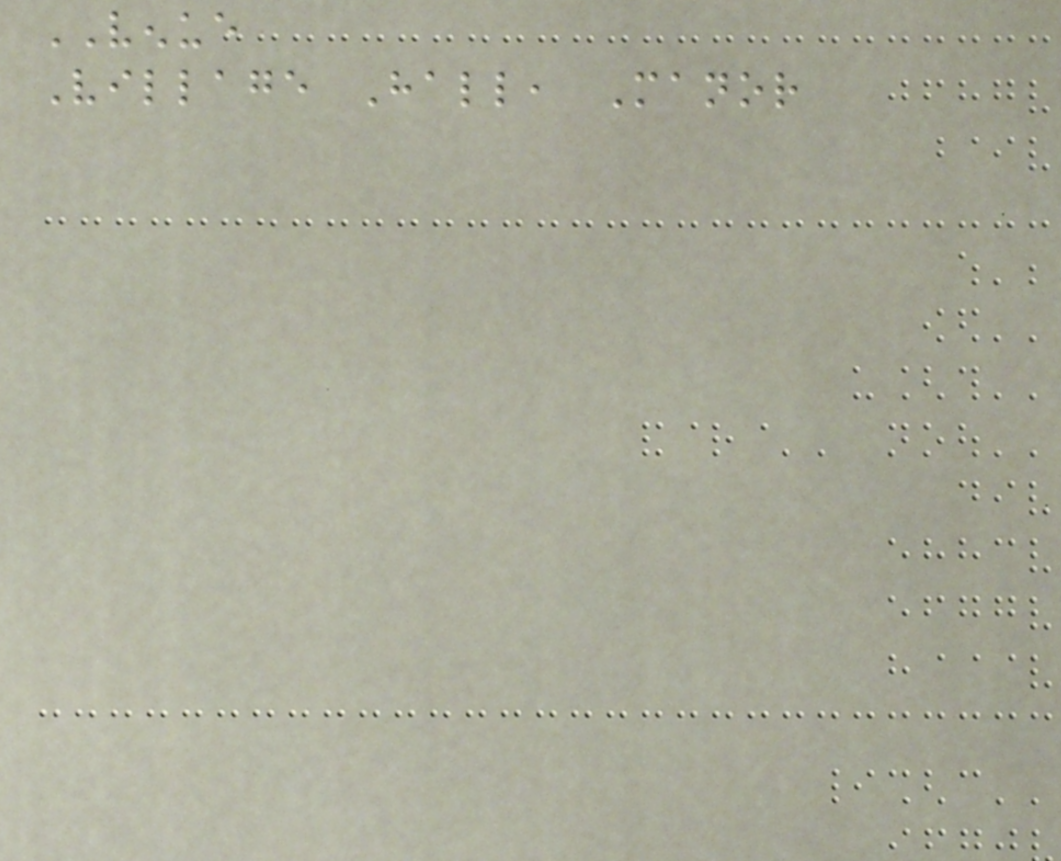VENUE
Village Hall, Manor
